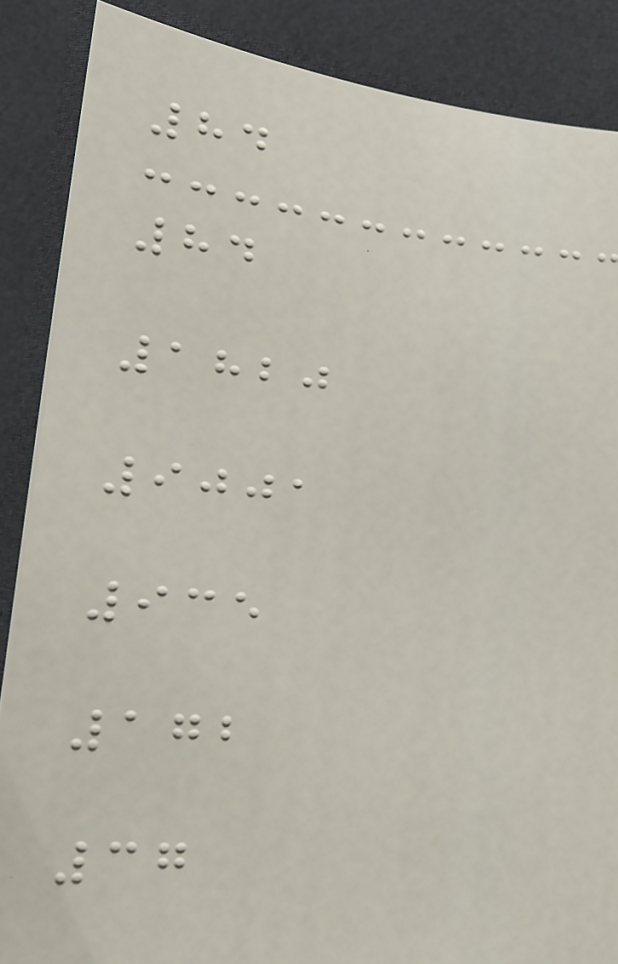84
84
1820
9001
935
172
37
